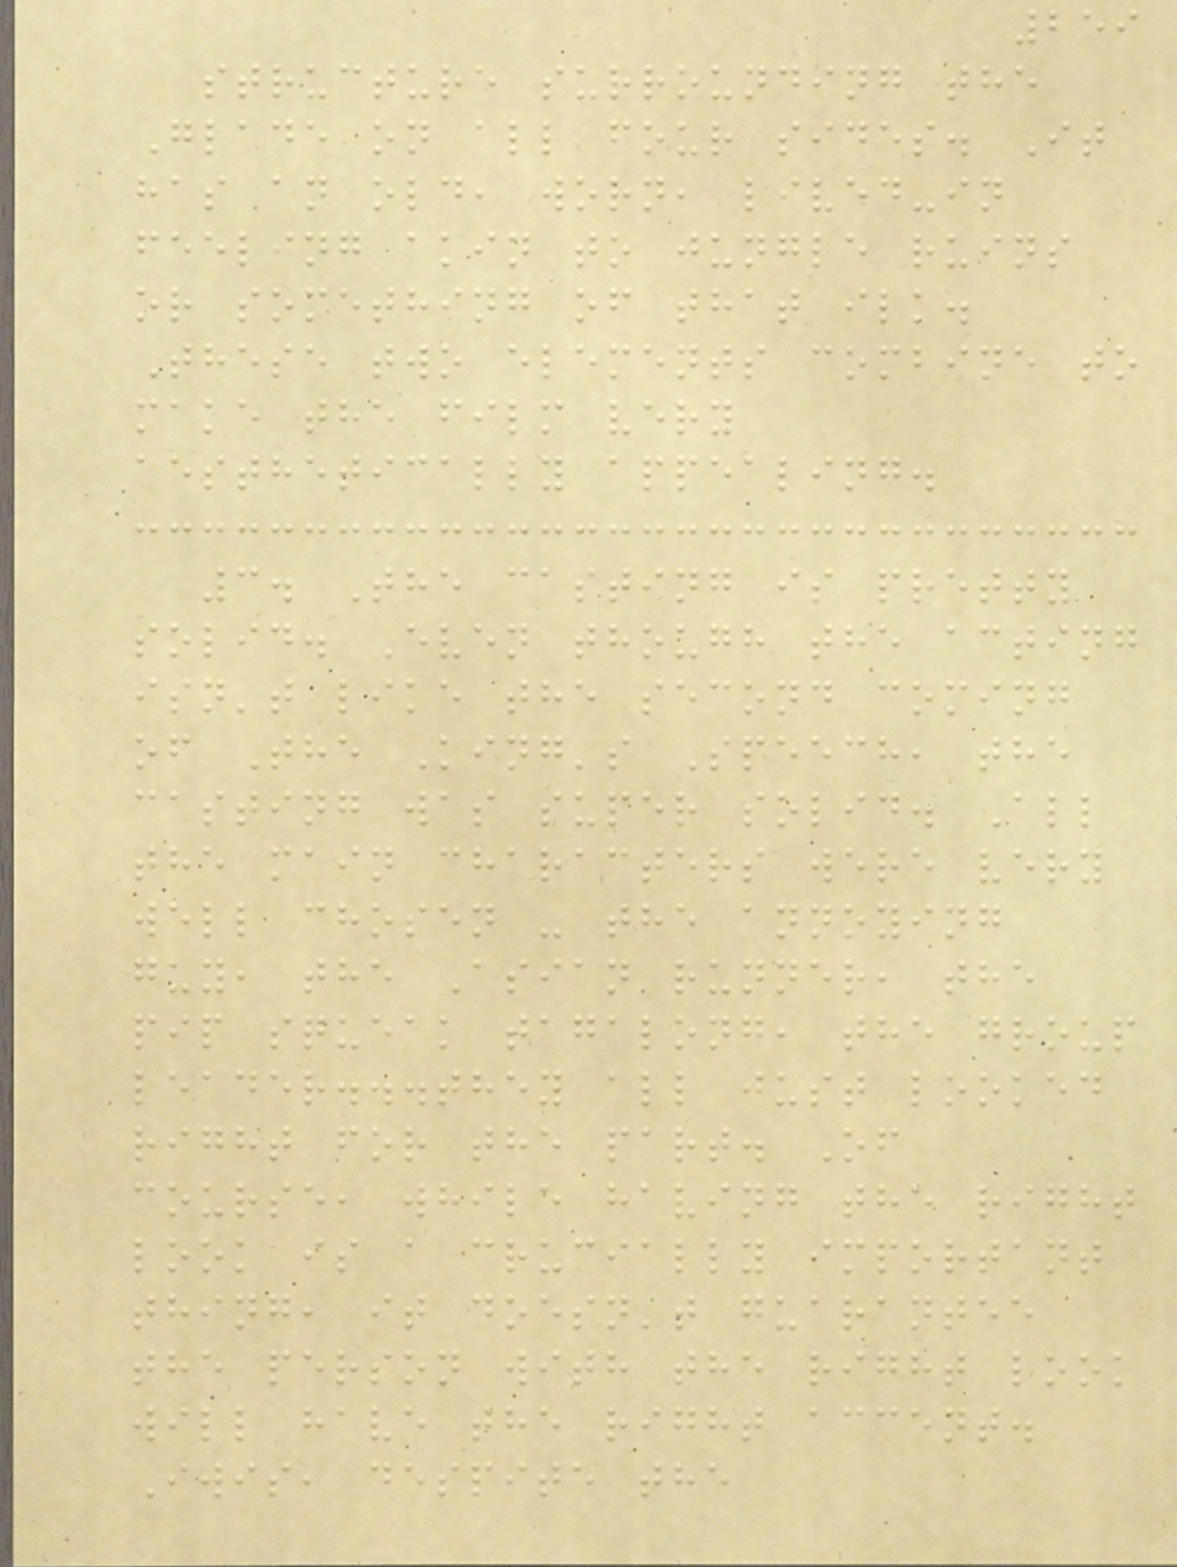259
structure surrounding the
Glade on all four sides. It
has an old, worn, lived-in
feeling akin to jungle ruins
or something of that ilk.
These two elements combine to
make the film very
aesthetically appealing.
3. The casting is pretty
solid. Even though the acting
isn't like the second coming
of The King's Speech, the
casting was super solid. All
the main characters were very
well chosen - the annoying
guy, the Asian runner, the
pip squeak tagalong, the group
leader...they all just looked
right for the part. Of
course, while having the right
look is a crucially important
thing, it doesn't guarantee
the person with the right look
will have the right accent.
Iwis, despite the
